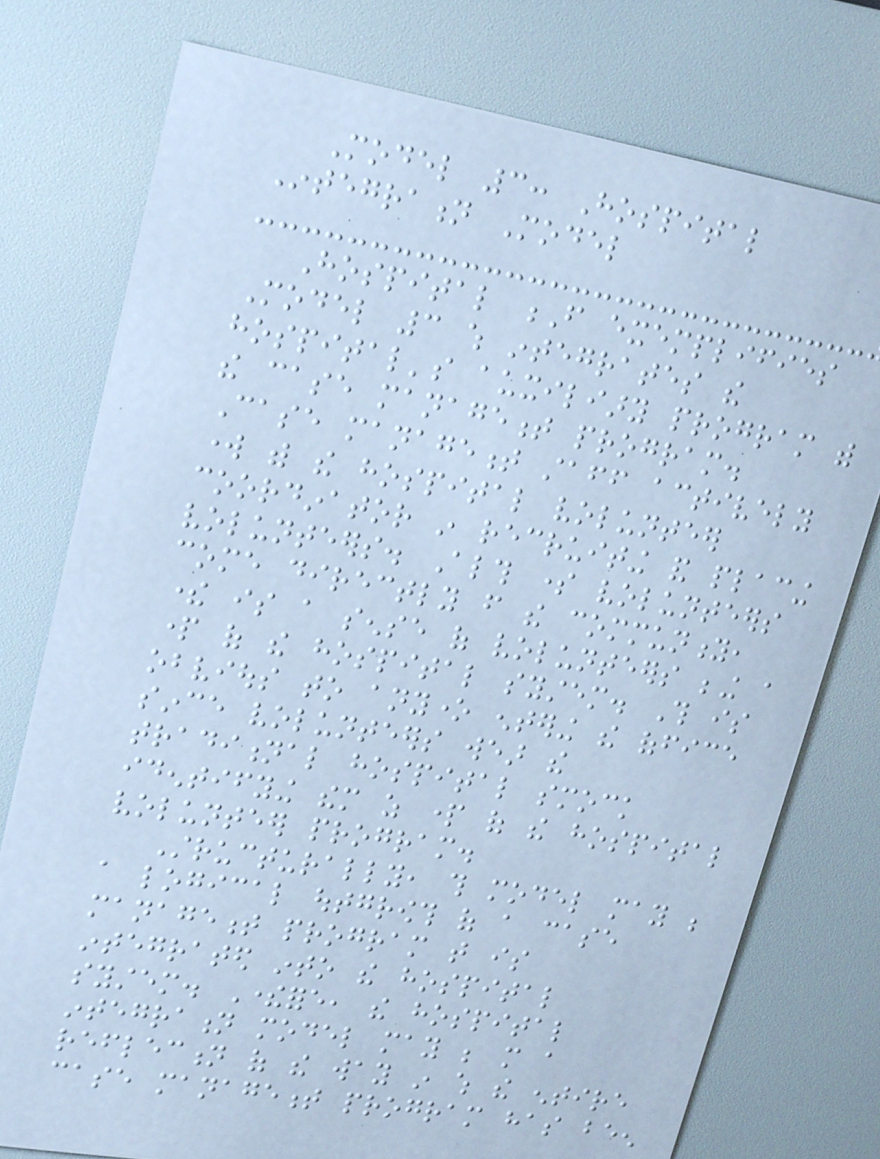Model 3: Hospital
Integration Model
Hospital F exemplifies
Model 3 which integrates the
hospital's auxiliary program with
the case management program.
Case management staff actively
work with the hospital volunteer
coordinator in recruiting and placing
volunteers. Although some volunteers
come directly from the community,
there is a sense of volunteers being a
part of the hospital system. This is
obvious to anyone entering the office
since volunteers wear the
traditional hospital smock
identifying them as part of the hospital
volunteer program.
Structurally, this model may be
a logical outgrowth of a case
management program that is
integrated into the hospital
system. Therefore, the hospital
integration model may be more a
reflection of the way in which the entire
case management program has been
